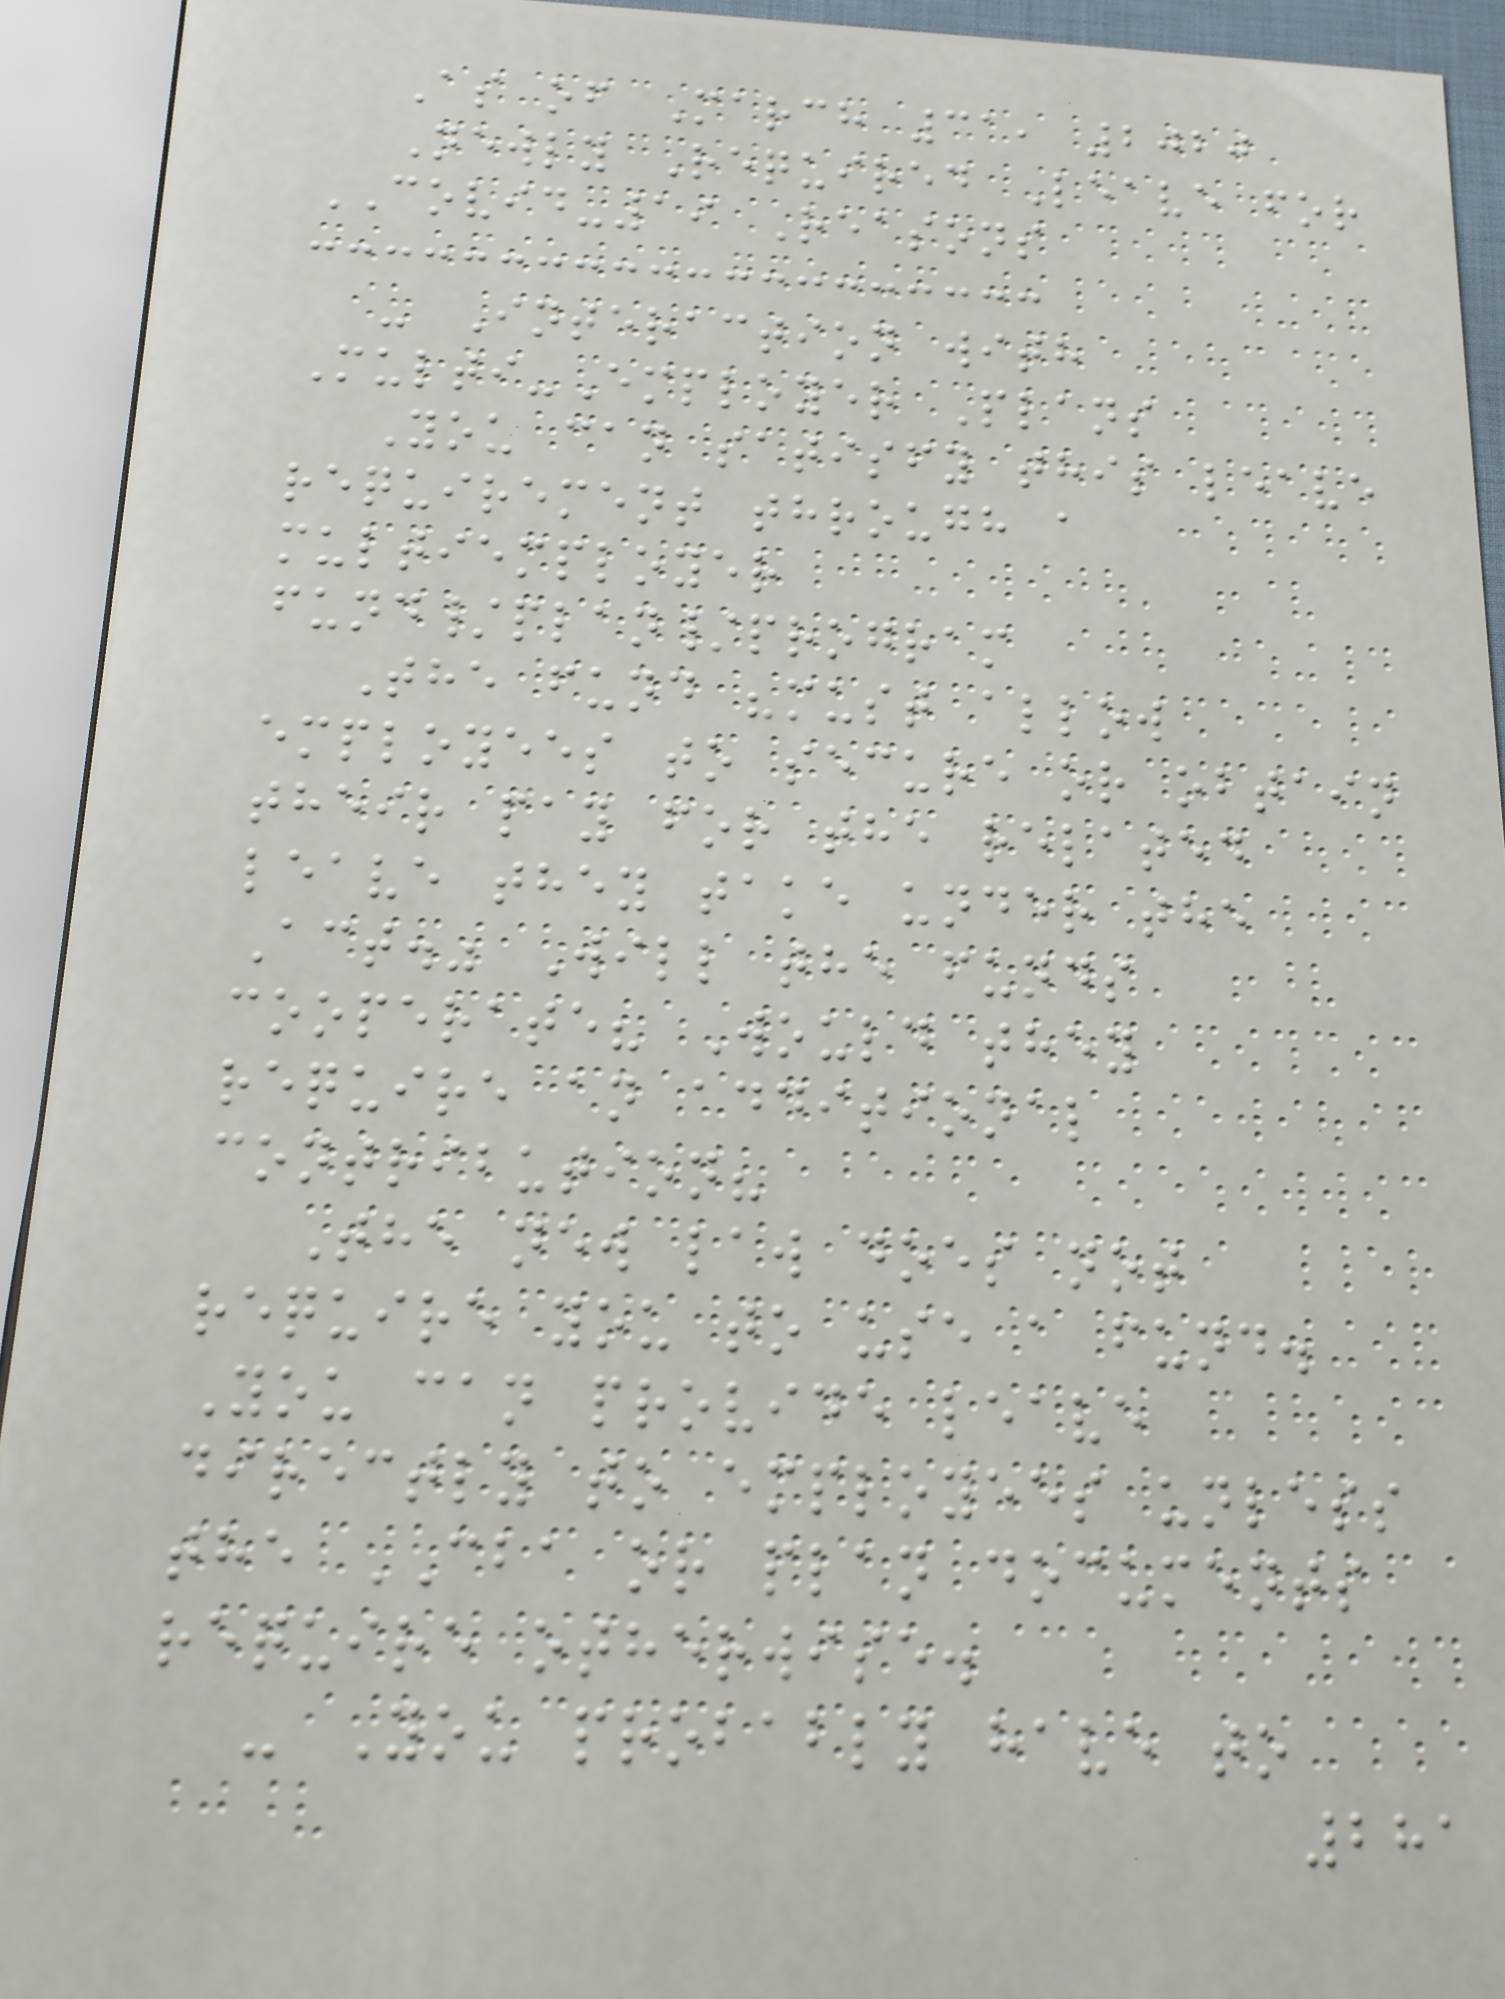As of March 31, 2020
Newly Required Leave for
COVID-19 Reasons
- Interaction with
Multi-Employer Plans
You can satisfy this leave
requirement through a
multiemployer
fund/plan/program
The fund "must allow
employees to secure or obtain
their pay for the related
leave they take under the
Act." Will the funds
cooperate? Would they
require an additional
contribution?
The new law does not
require you to use a fund.
You can provide leave
directly to employees unless
the CBA or plan documents
require otherwise.
- You probably have to
281
